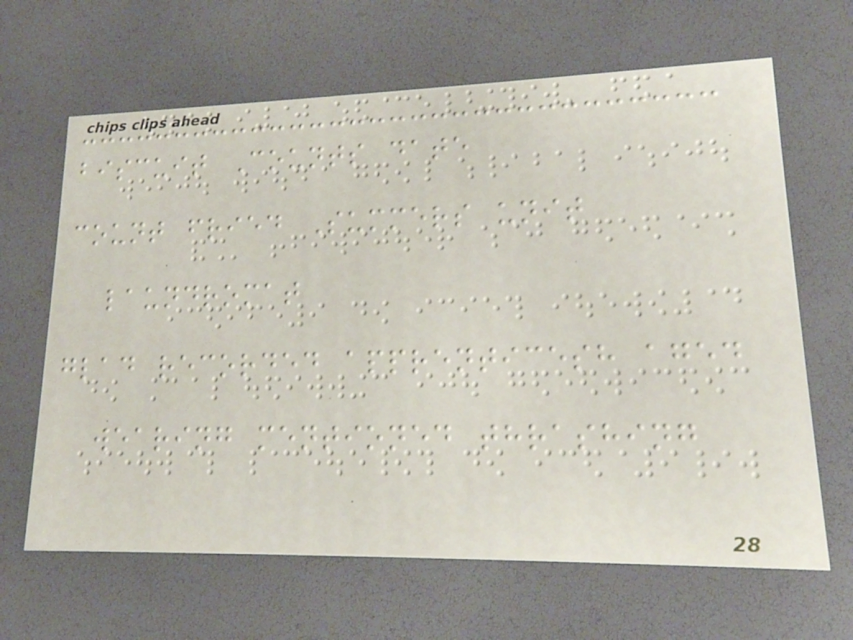biscuit Counts date
count fried Summers unit
laundromat
glad recorded apprenticesh aged
wearing mentioned thrashing
